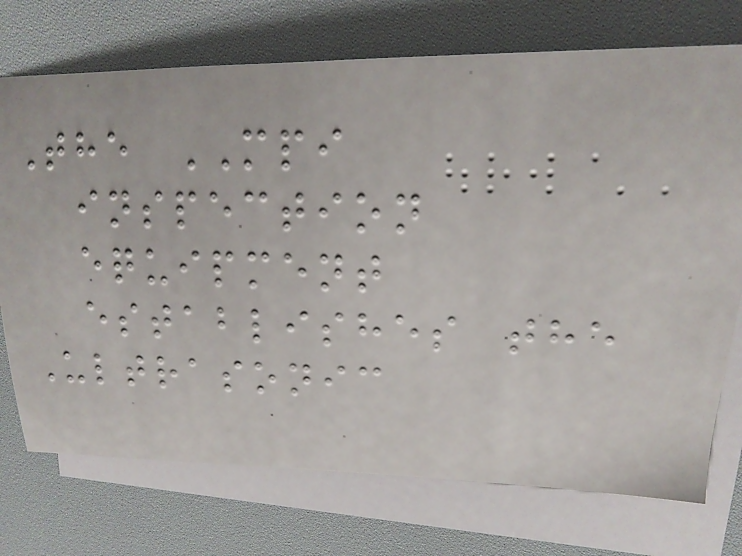The MPI
inspection
equipment
establishes the
Ultrasonic
